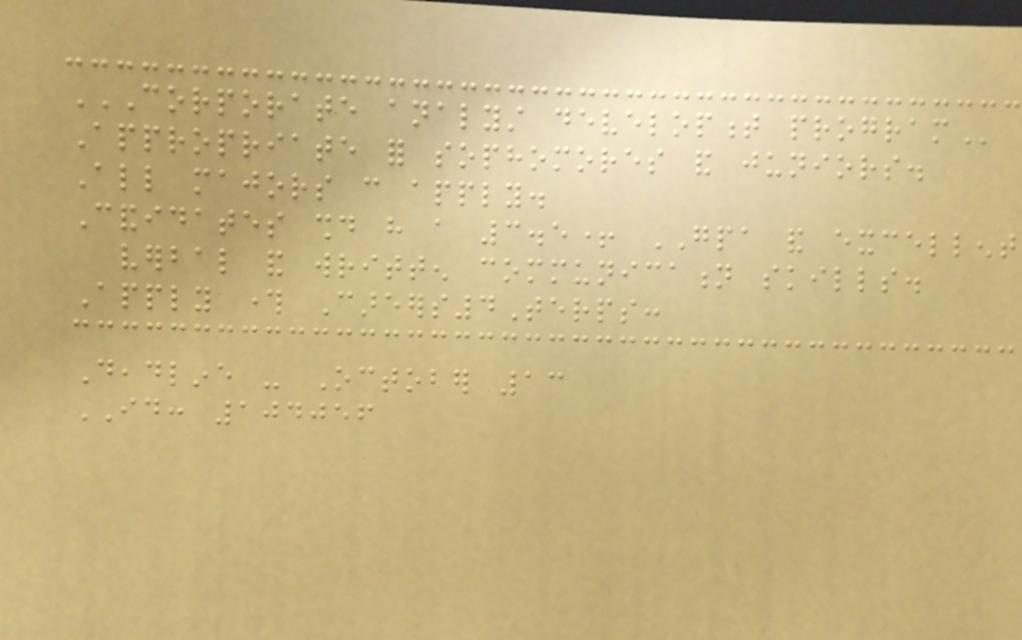CORPORATE ANALYST DEVELOPMENT PROGRAM
Appropriate for sophomores and juniors.
All majors can apply.
Candidates should have a 3.5+ GPA and excellent
verbal and written communication skills.
Apply through Careers4Terps:
Deadline - October 13
ID: 104056
